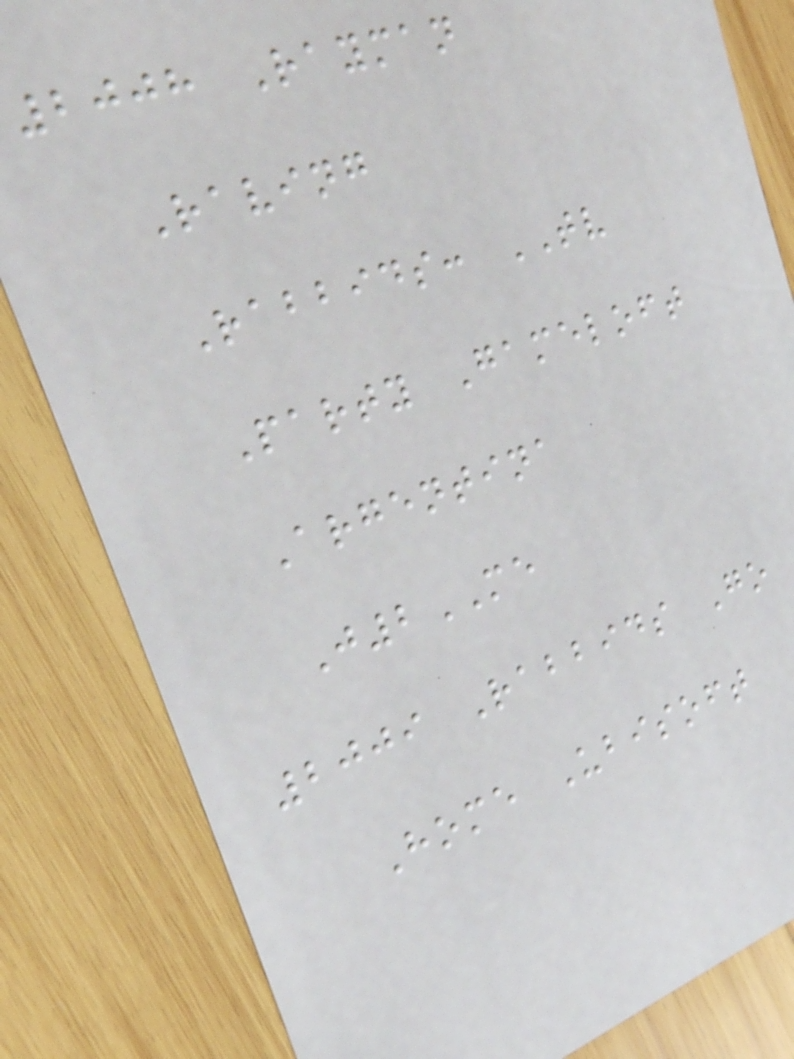2008 Rayman
Raving
Rabbids: TV
Party Gameloft
Argentina
J2ME
2009 Rabbids Go
Home Ubisoft
